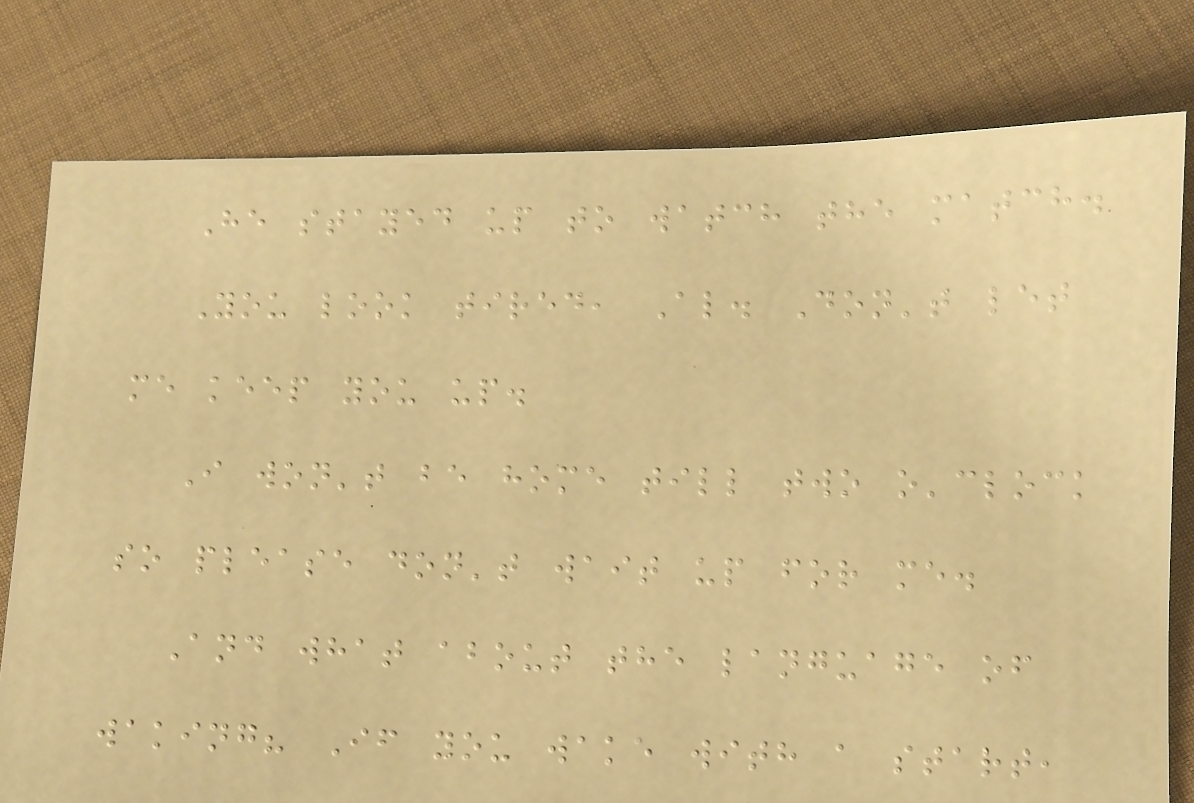He stayed up to watch the match.
You look tired, Al. Don't let
me keep you up.
I won't be home till two o'clock
so please don't wait up for me.
And what about the language of
waking? If you wake with a start,
